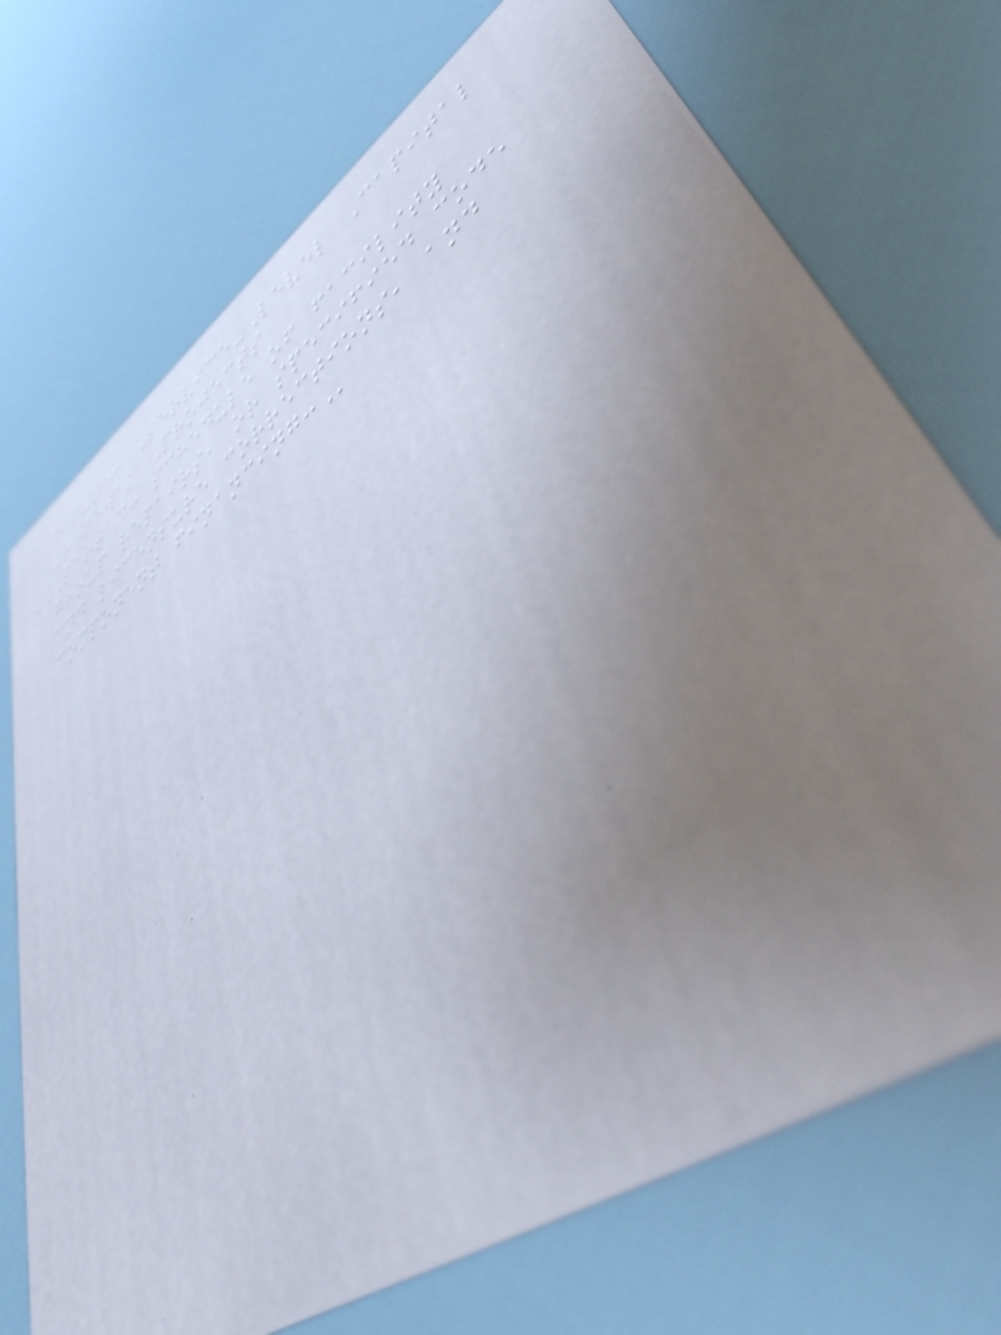CIP-5: Service-Level Capital
Renewal Projects
PART C: SCHEDULE OF FACILITY
GROUP REPAIRS, OR SPECIFIED CODE
AND LICENSURE CORRECTIONS, AND
COMPONENT FINANCING:
